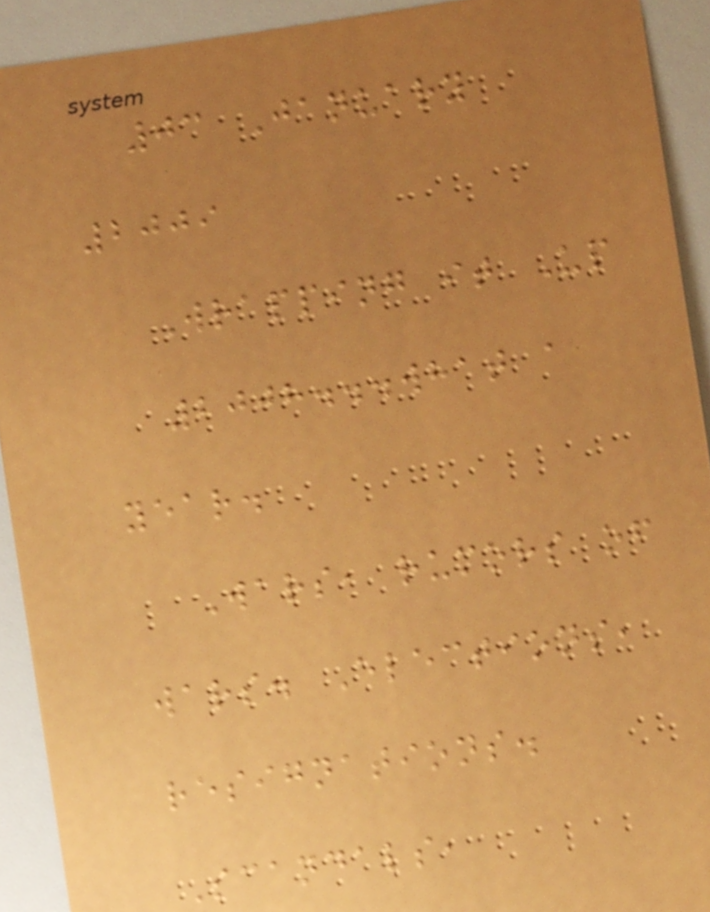03 January
2009
Wrapping it Up
2008...what a
year.
Wars, rumors of
wars. Elections,
resignations.
Scandals,
